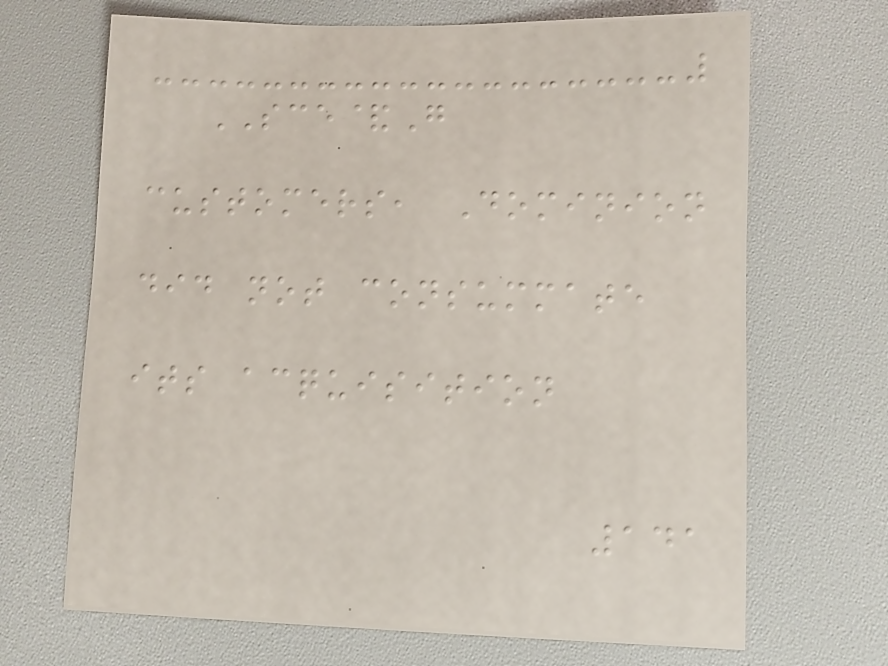SCE&G
customers, Dominion
did not consummate
its acquisition
141
